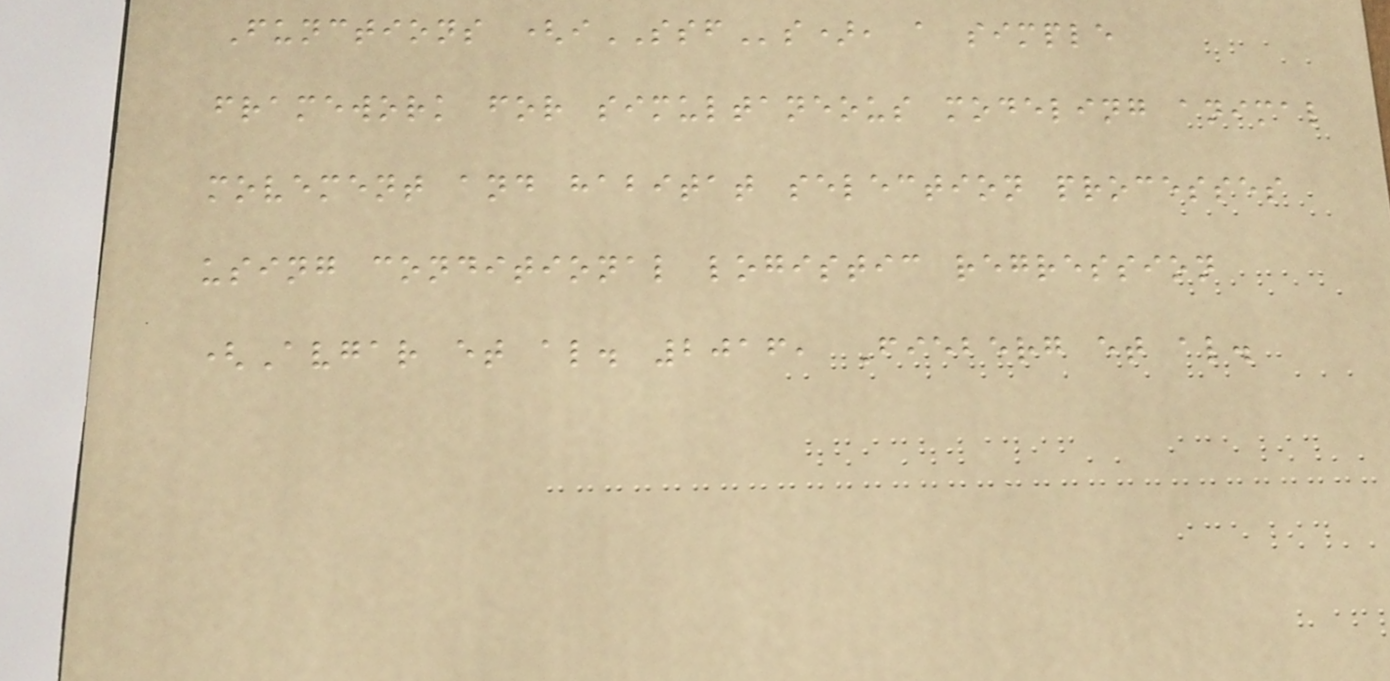Functions (iSSFs), a simple
framework for simultaneous modeling animal
movement and habitat selection processes
using conditional logistic regression
(Avgar et al. 2016, Fieberg et al.
